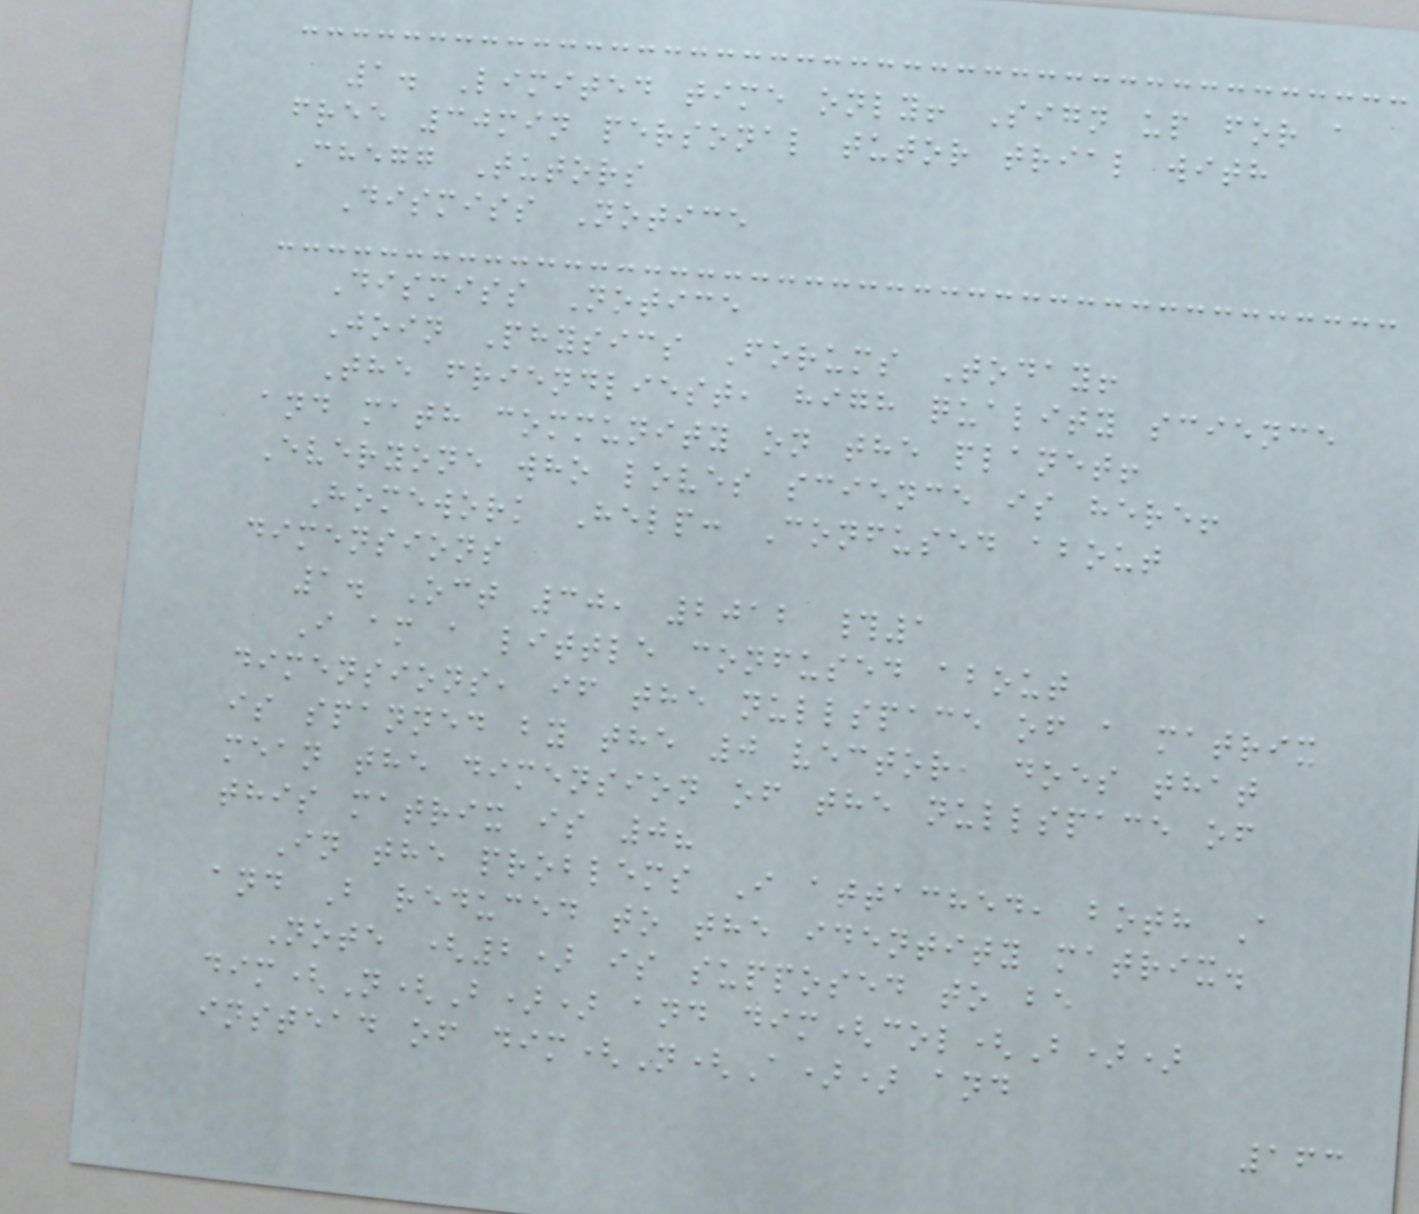1. Limited time only! Sign up for a
free 30min personal tutor trial with
Chegg Tutors
Dismiss Notice
Dismiss Notice
Join Physics Forums Today!
The friendliest, high quality science
and math community on the planet!
Everyone who loves science is here!
Homework Help: Confused about
dimensions
1. Oct 30, 2012 #1
I am a little confused about
dimensions, if the nullspace of a matrix
is spanned by the 0 vector, does that
mean the dimension of the nullspace of
this matrix is 0?
In the problems I attached, both A
and B reduced to the identity matrix.
Note (2) is supposed to be
dim(N(B)) and dim(col(B))
instead of dim(N(A)) and
163
